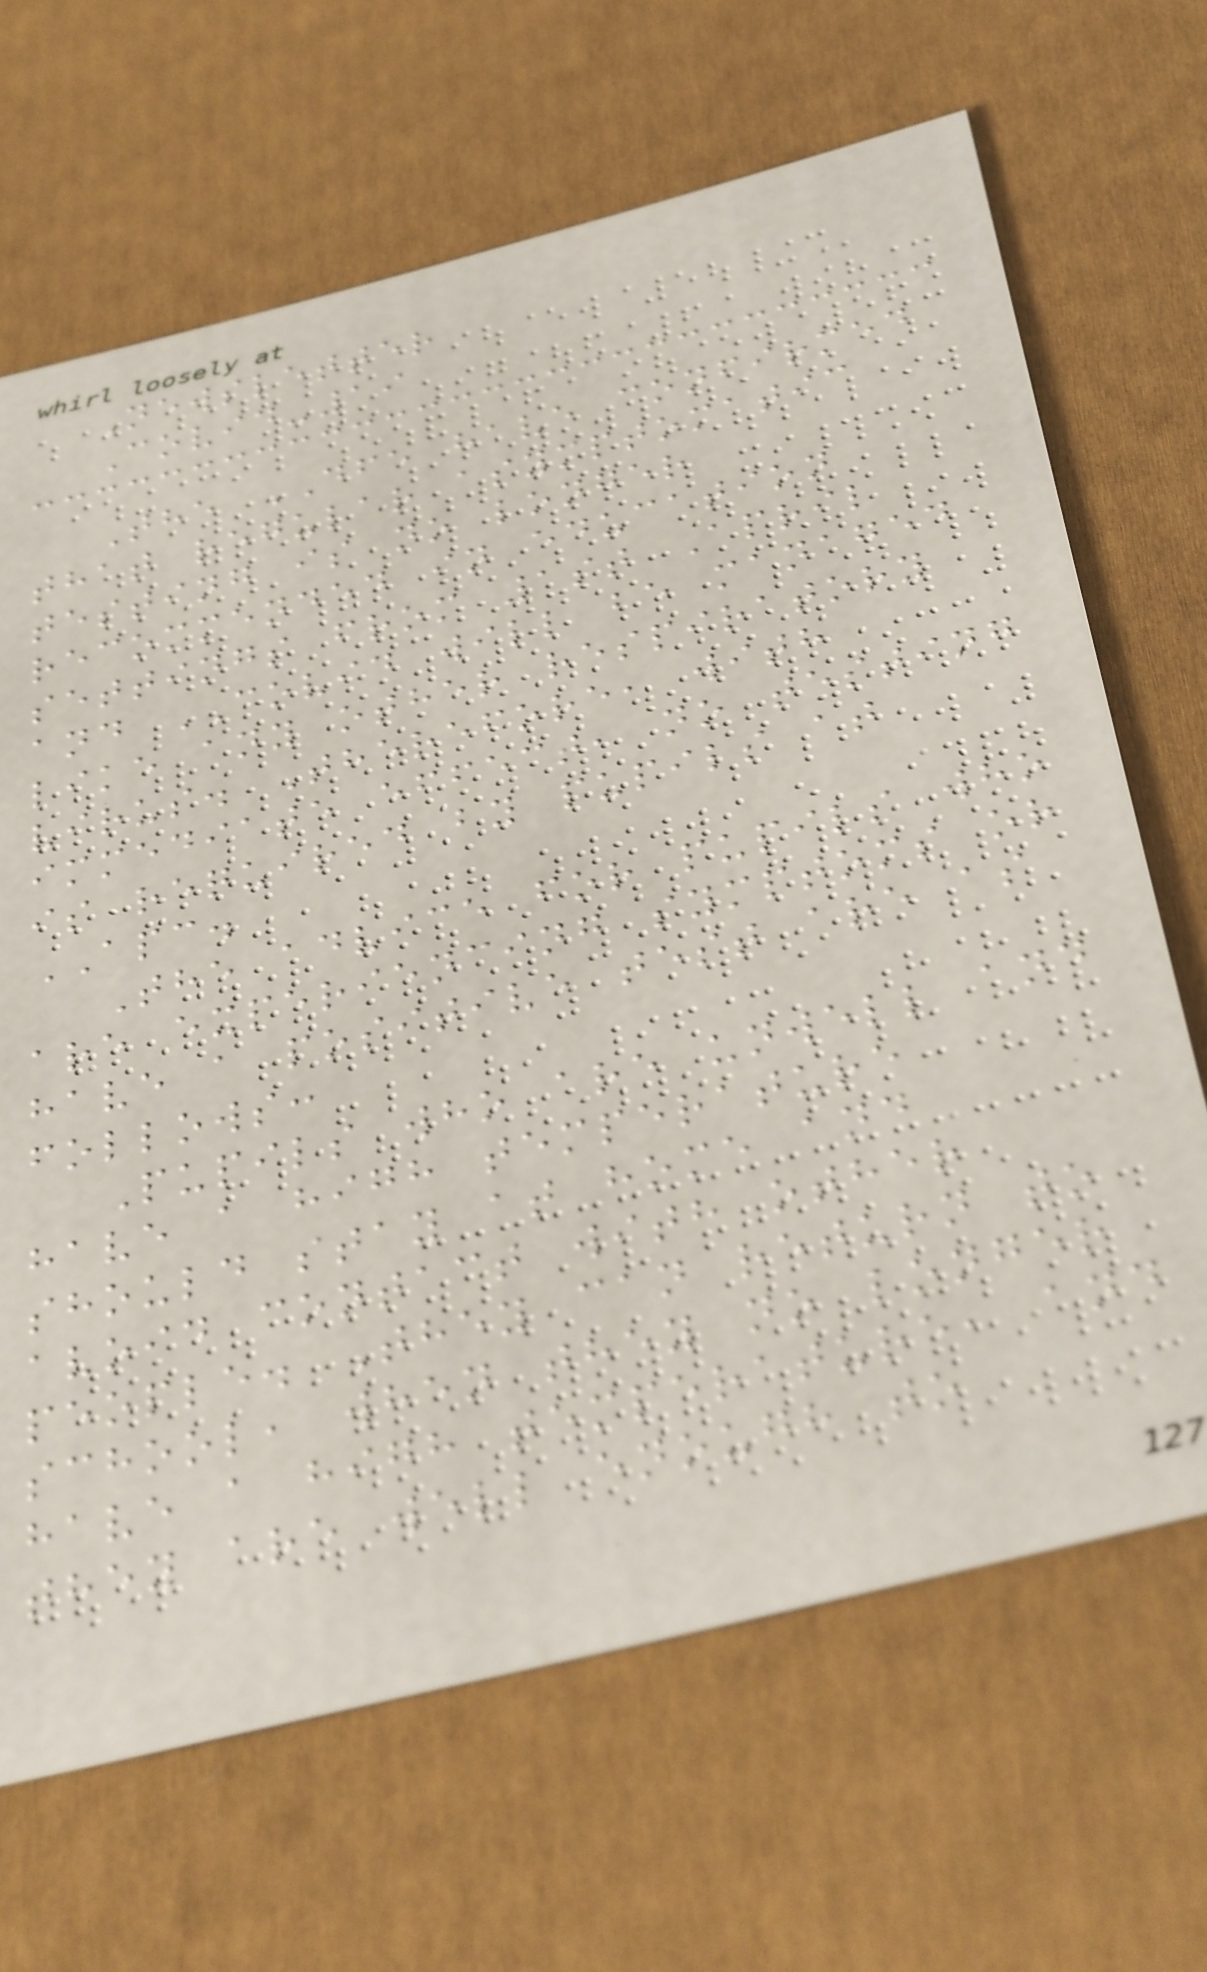Newsletter
Covid-19
The DFE have confirmed
that regular asymptomatic
testing is no longer
recommended in education
settings from 1st April
and COVID will be managed
like any other respiratory
virus. Therefore, with
immediate effect, no testing
is required by pupils at
APC.
The advice for pupils who
are experiencing symptoms or
have a positive test are as
follows:
Pupils who are unwell and
have a high temperature
should stay at home and
avoid contact with other
people. They can return to
school, when they no longer
have a high temperature, and
they are well enough to
